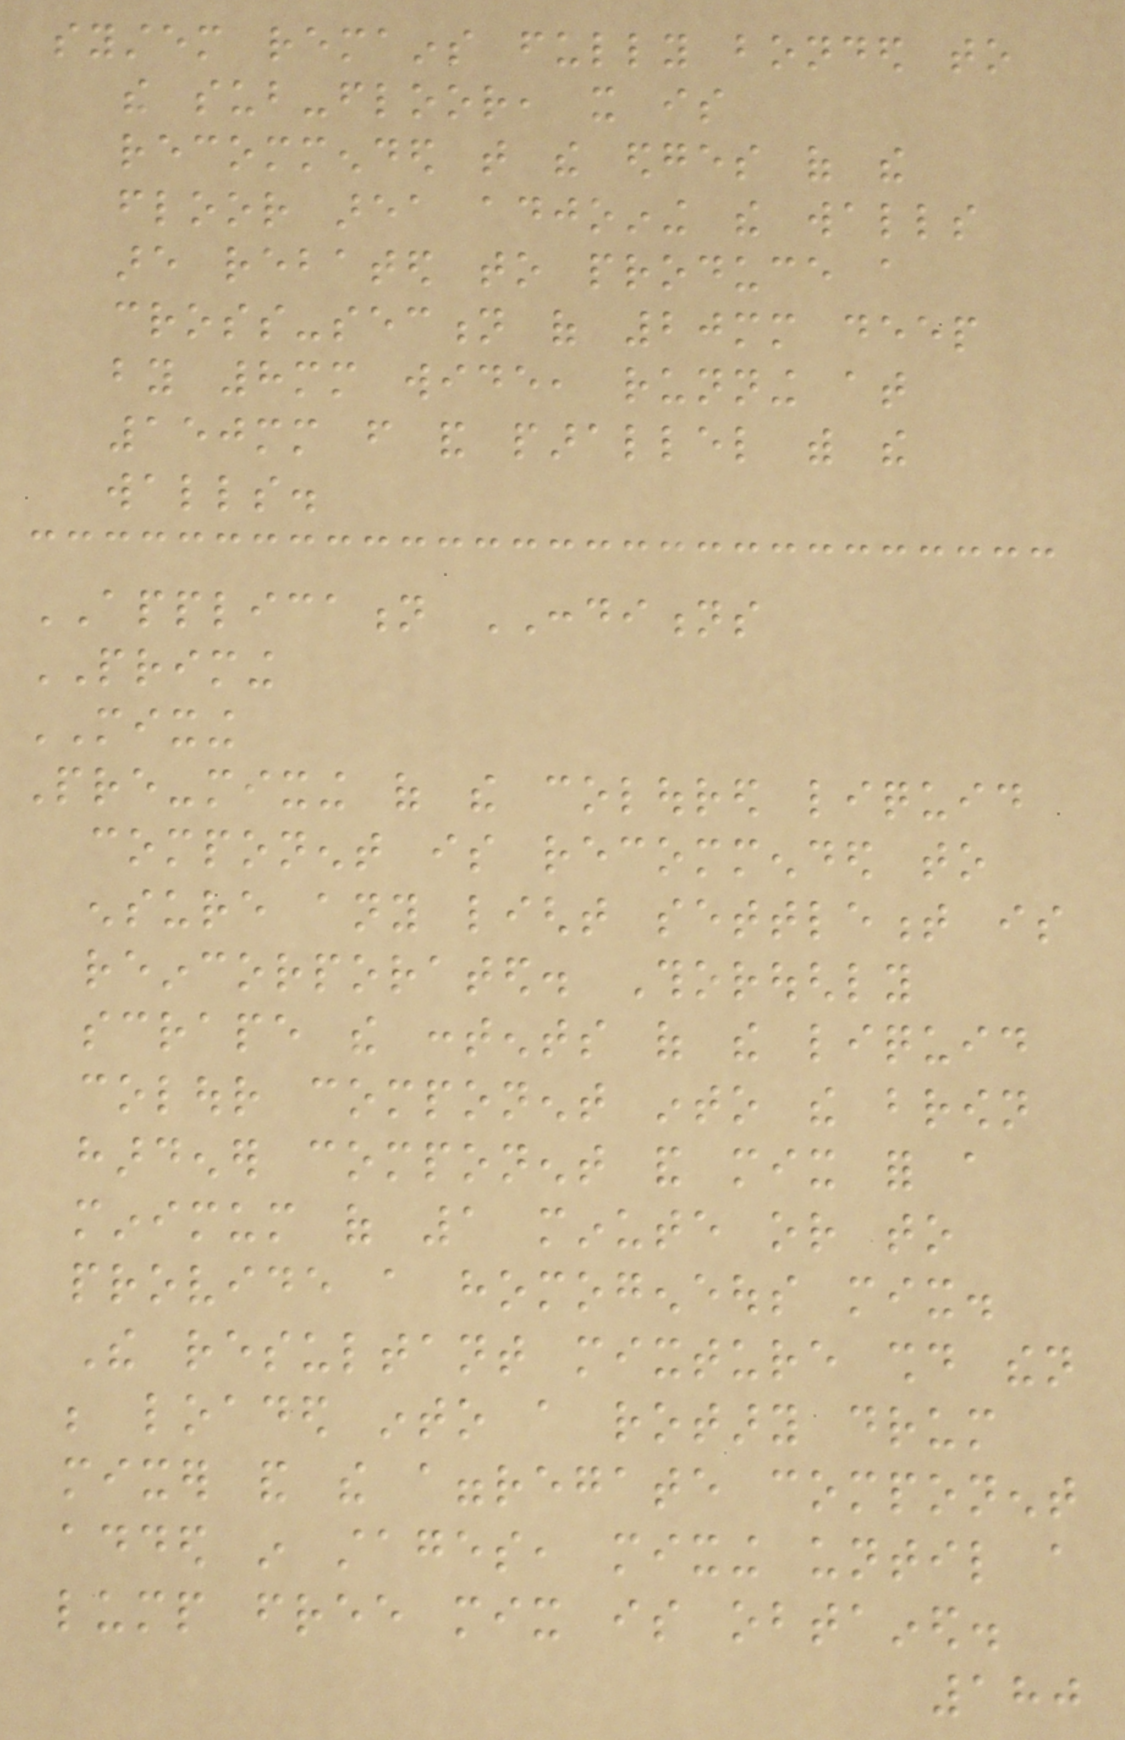system remains fully bonded to
the sub-floor, it is
recommended that the edges of the
floor area adjoining the walls
are rebated to produce a
cross-section of 20mm deep
by 8mm wide, running at
150mm from and parallel with the
walls.
APPLICATION CONDITIONS
PRIMING
MIXING
Pre-mixing of the coloured liquid
component is recommended to
ensure any light settlement is
reincorporated. Thoroughly
scrape the contents of the liquid
colour component into the brown
hardener component and mix for a
minimum of 1 minute or to
provide a homogeneous mix.
The resultant mixture should then
be loaded into a rotary drum
mixer and the aggregate component
added in stages, mixing until a
lump free mix is obtained.
180
